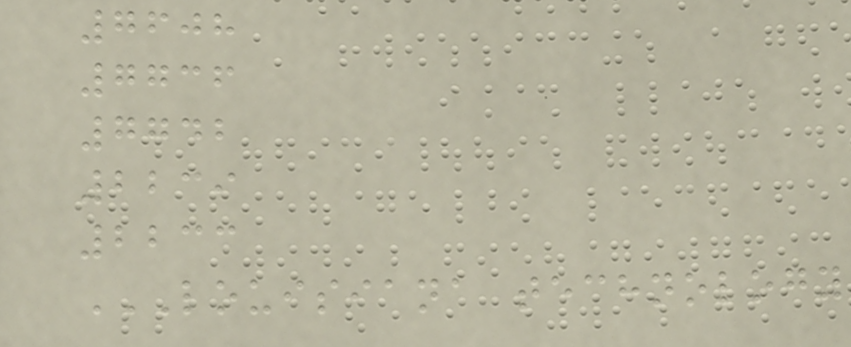7608
7736
7742
2239
2233
LOUISIANA TECHNOLOGY
